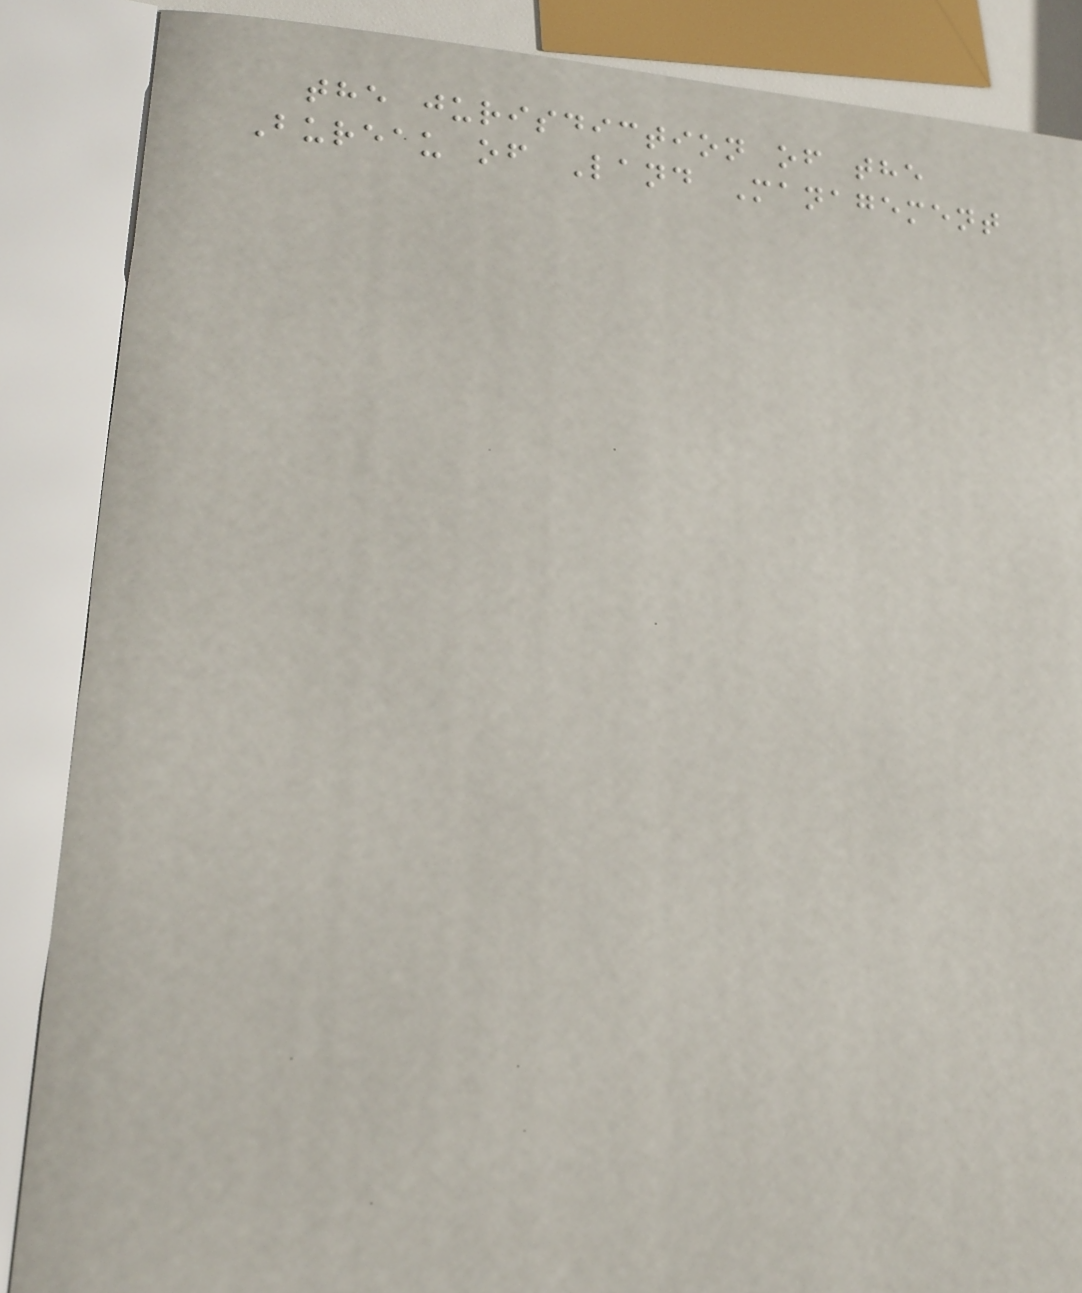the jurisdiction of the
Bureau of Land Management
